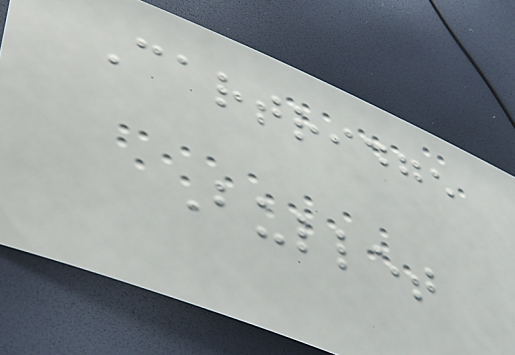Cartridge
Bullet
